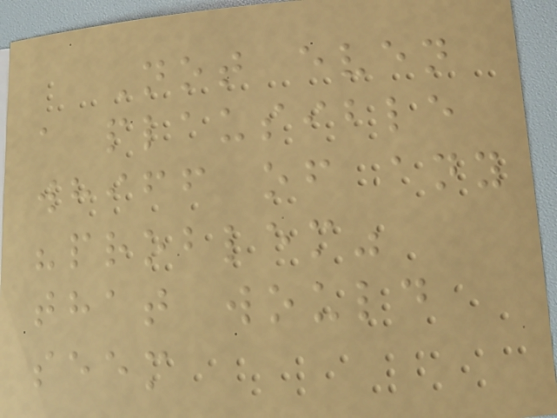Not even
a plausible
whiff of any
"problem"
that would
seem
